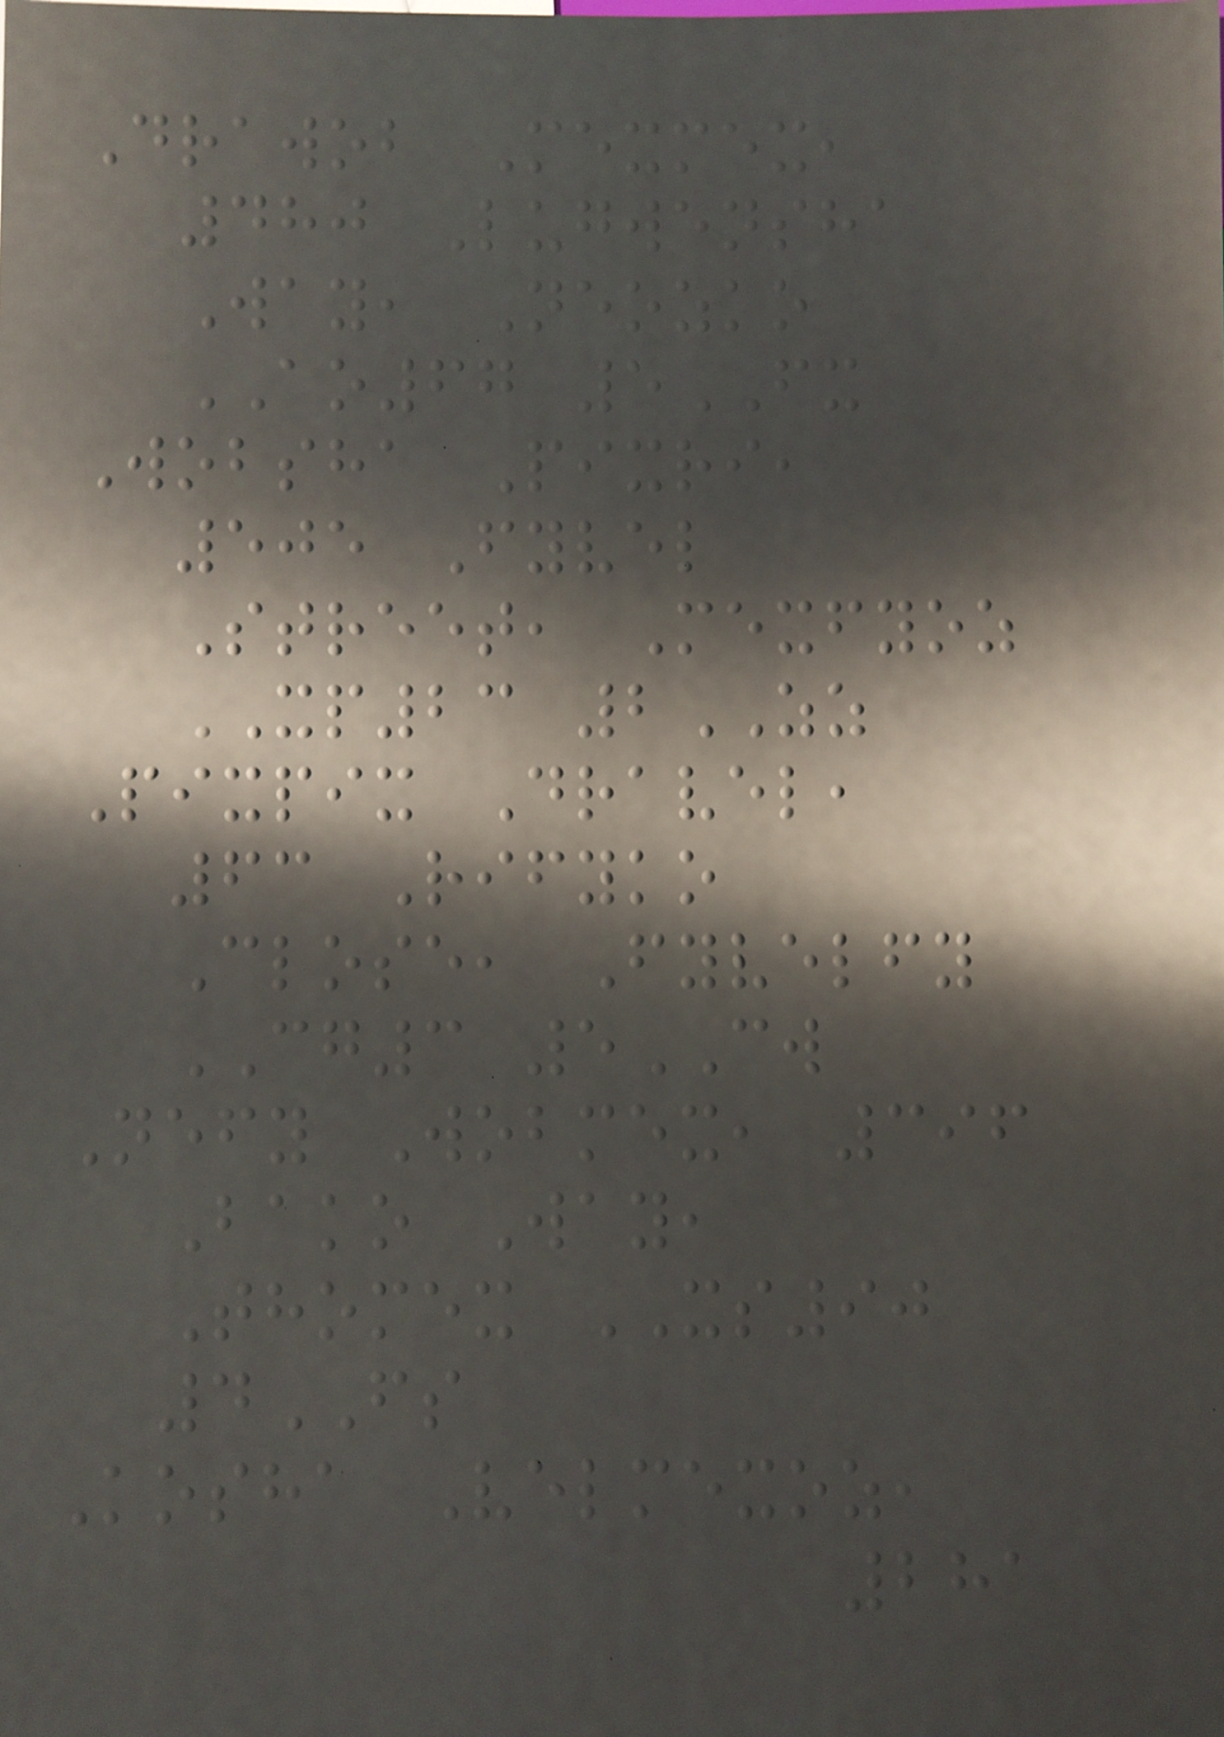Drawob Mexmex,
480 Lugwensha
Way, Neozko
AO67 5FX
Wobsha Pixri,
505 Fyvel
Street, Mexfyoz
XP23 2ZZ
Pixpix Dravel,
63 Rifyko
Close, Fyvelfy
CG3 5CW
Nefy Wobmex, 396
Bako Way,
Thomex XS90
4FS
Kosha Velmexoz,
281
